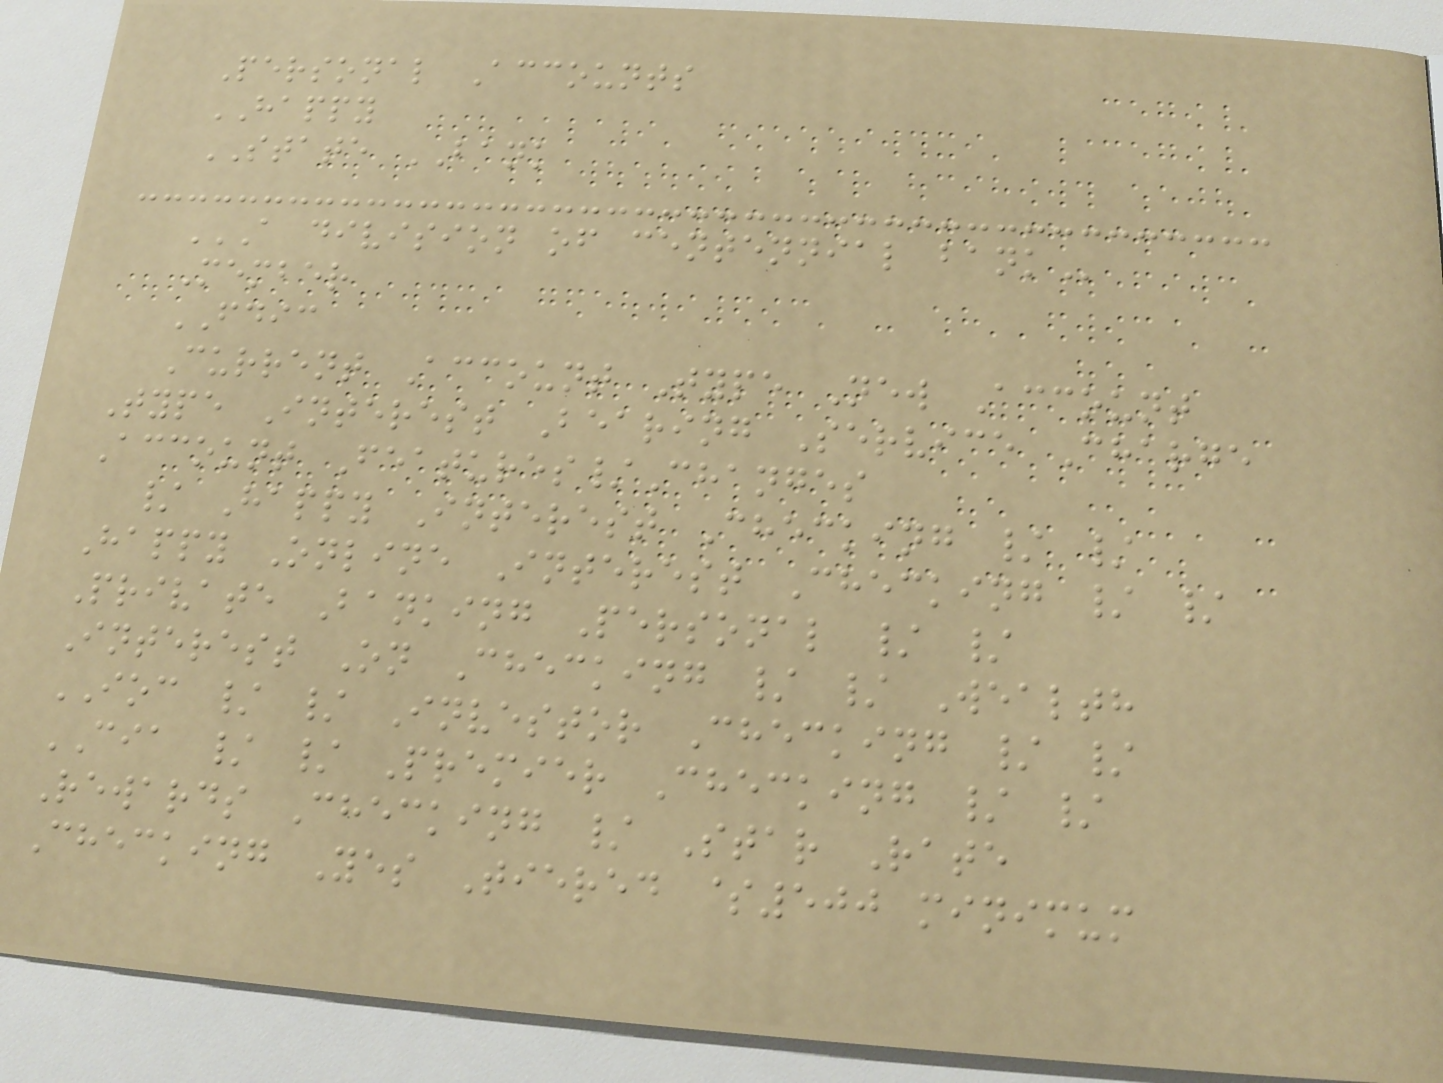Personal Accounts
HAPPY
STATE BANK
A DIVISION OF CENTENNIAL BANK
Member
FDIC
Current Account Type New Account
Type Interest Bearing Service Charge
Account Features/Changes
/ Happy Interest Checking / /
Happy Online Interest Checking / /
Private Banking Personal / /
Interest On Checking / / Wealth
IOC / / Investor Checking / /
CIA / / Premier Checking / /
Rewards Checking / Star Rate
Checking Yes Tiered $500 minimum
